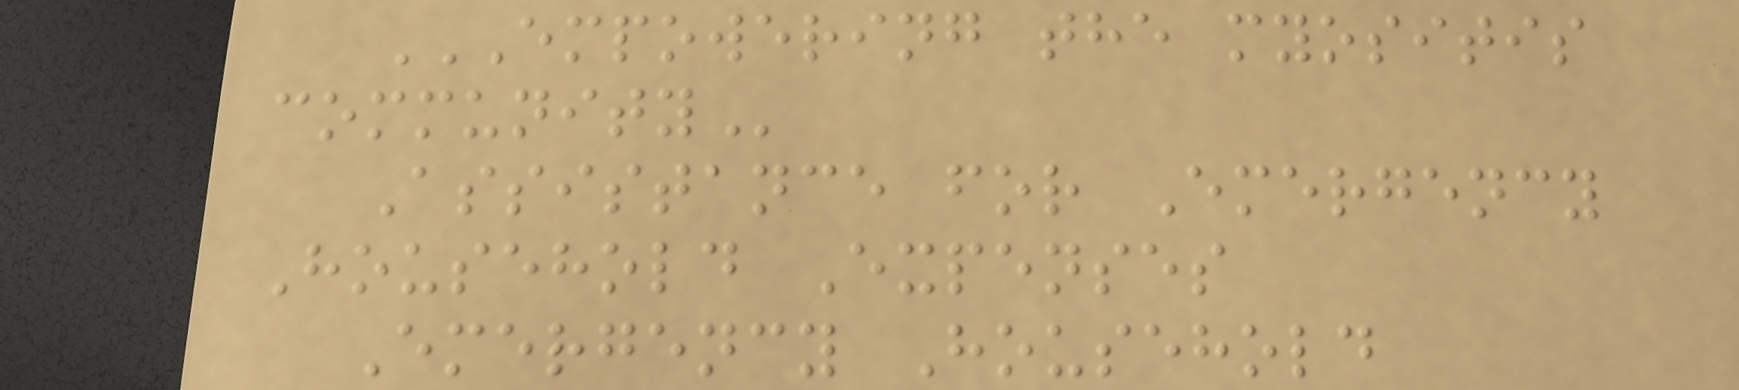EMPOWERING THE MYOSITIS
COMMUNITY
Assistance for Emergency
Household Expenses
Emergency Household
